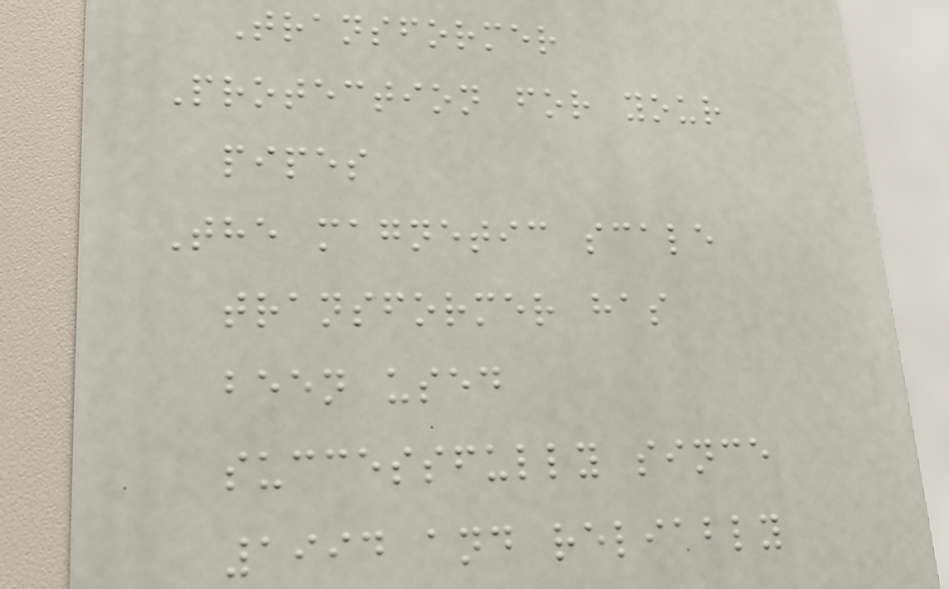Transformer
Protection for your
pipes
The magnetic scale
transformer has
been used
successfully since
1994 and reliably
